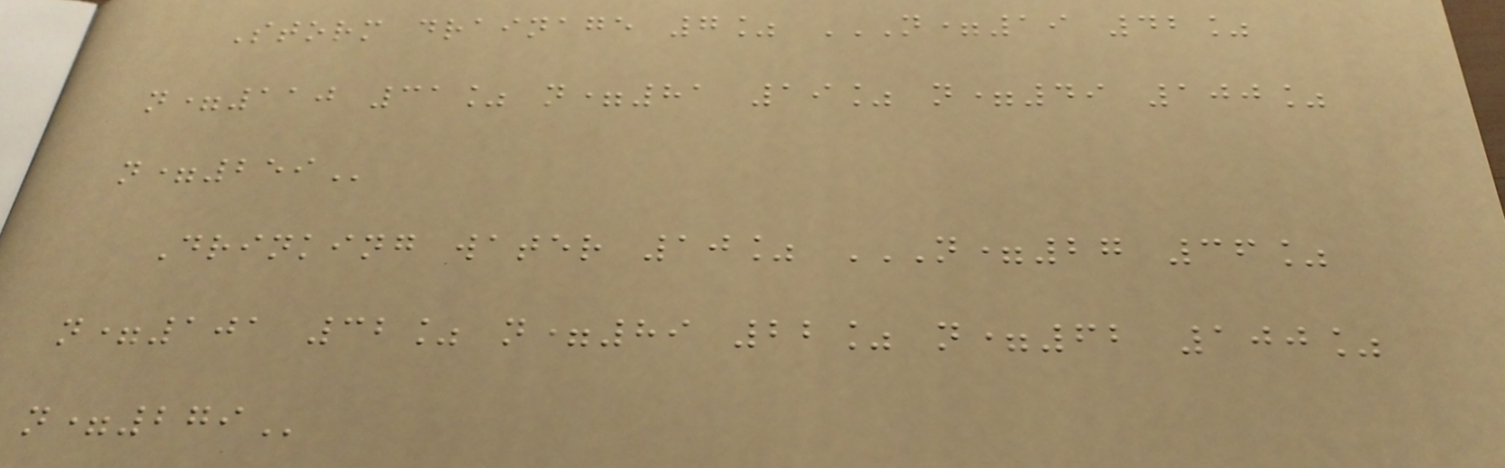Storm drainage 7% N=19 42%
N=110 31% N=81 19% N=49 100%
N=259
Drinking water 10% N=27 36%
N=101 32% N=89 22% N=62 100%
N=279
